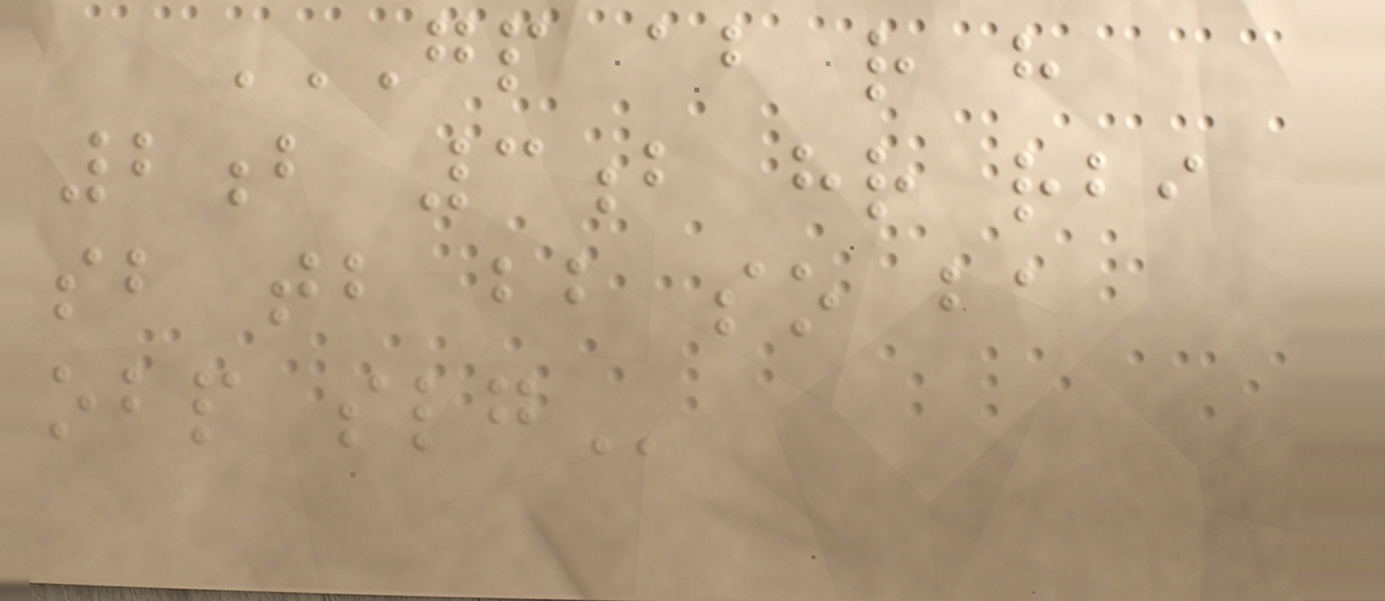GP AB R H
2B 3B HR RBI
SB TB BB SO BA
OBP SLG
